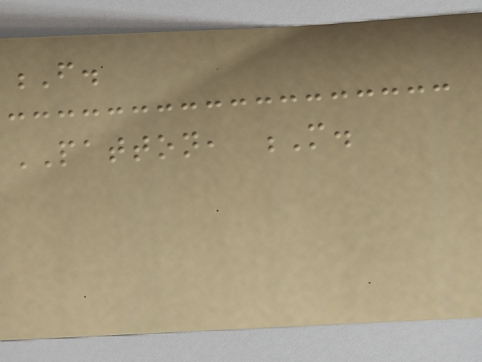F.
PATTON, M.
